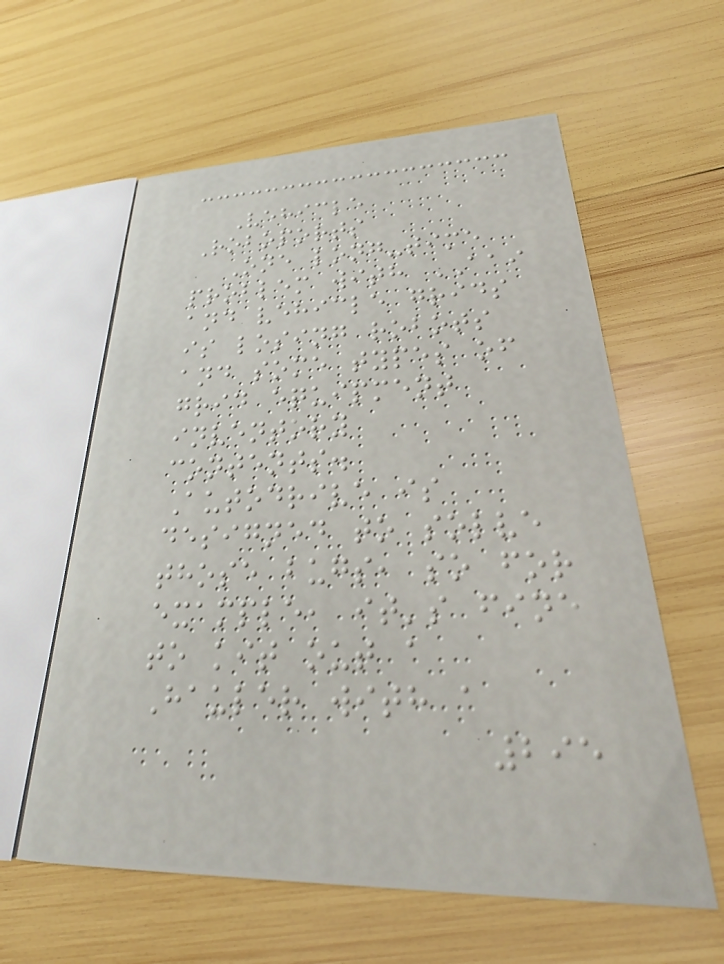Vehicle
Roboports
One long-time
problem with AAI
and vehicle grids
is losing robots
and some types of
grid equipment
inventory
contents.
Autodrive is
designed to solve
those bugs, so for
example, it's fine
to kit out a
Hauler with a
295
